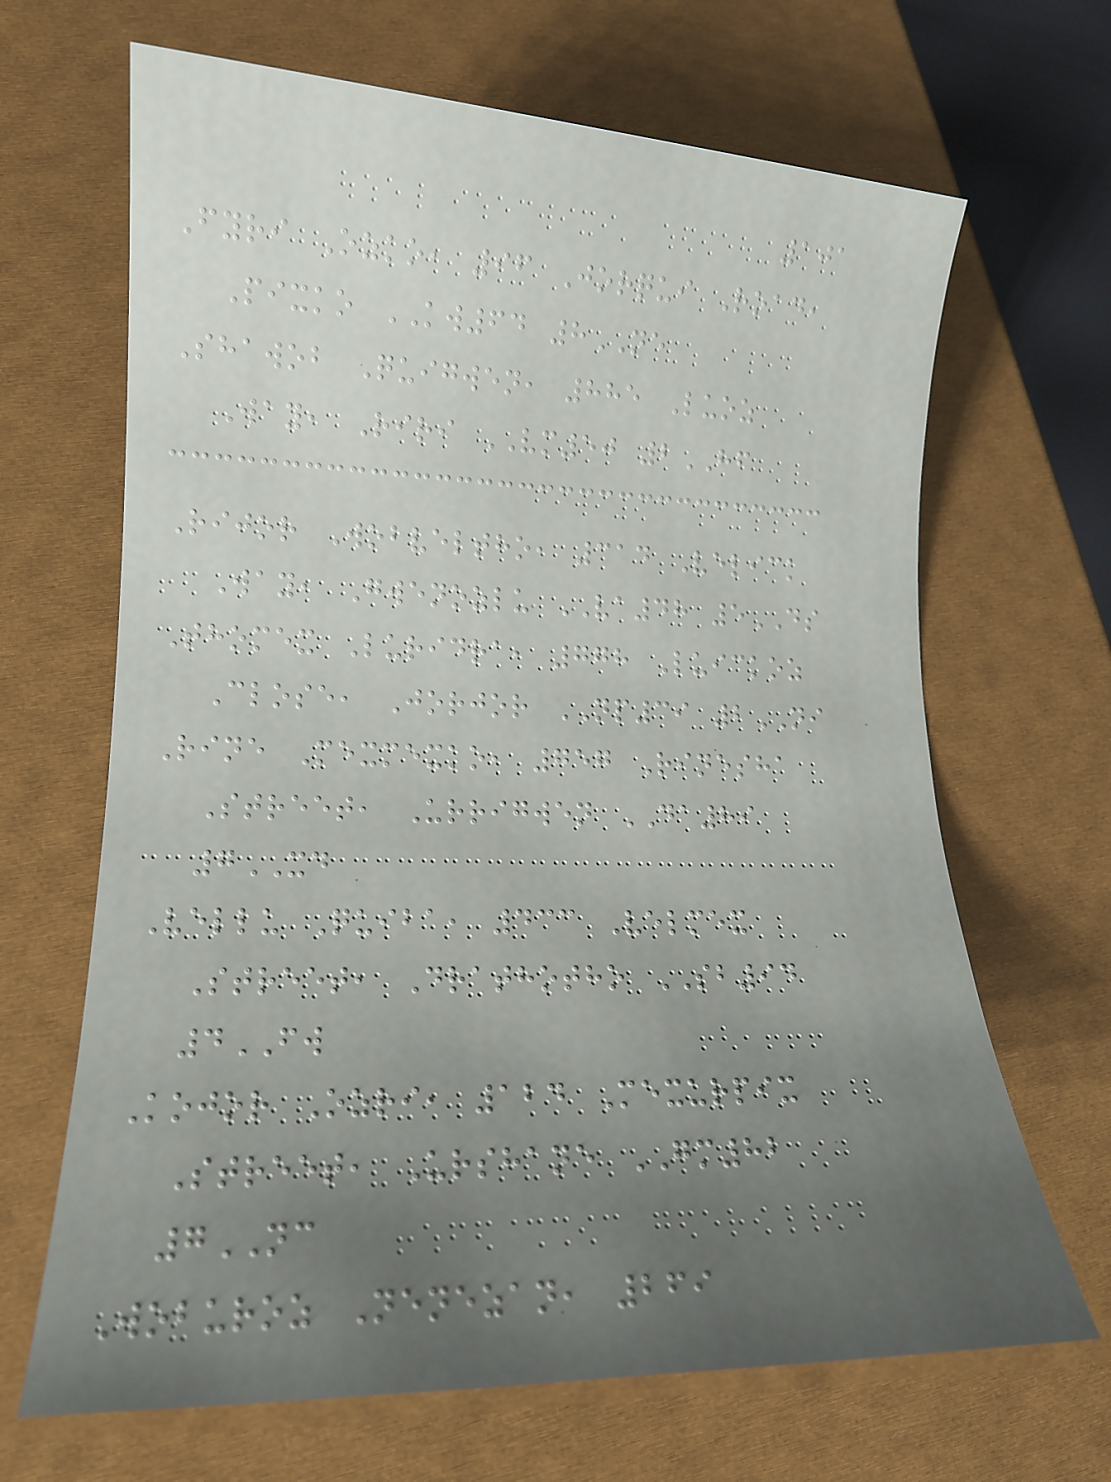101
Fyri Ozko, 96 Jorqui Road,
Pixko KW64 8NE
Shawob Quigwen, 885 Luoz
Way, Riri VM50 2HF
Rijor Wobveltho, 314 Velick
Way, Gwenozlu VA48 5DS
Thomex Luridra, 778 Luickoz
Close, Jorjor NP39 2NI
Rine Mexmexko, 757 Rinesha
Street, Urrigwen DA89
7XD
Vellu Quiba, 433 Velmex
Street, Drathotho SB94
4FW
Kojor Ozri, 124 Mexurpix
Street, Urshane GM82
7NC
Woburoz Nenezan, 269
